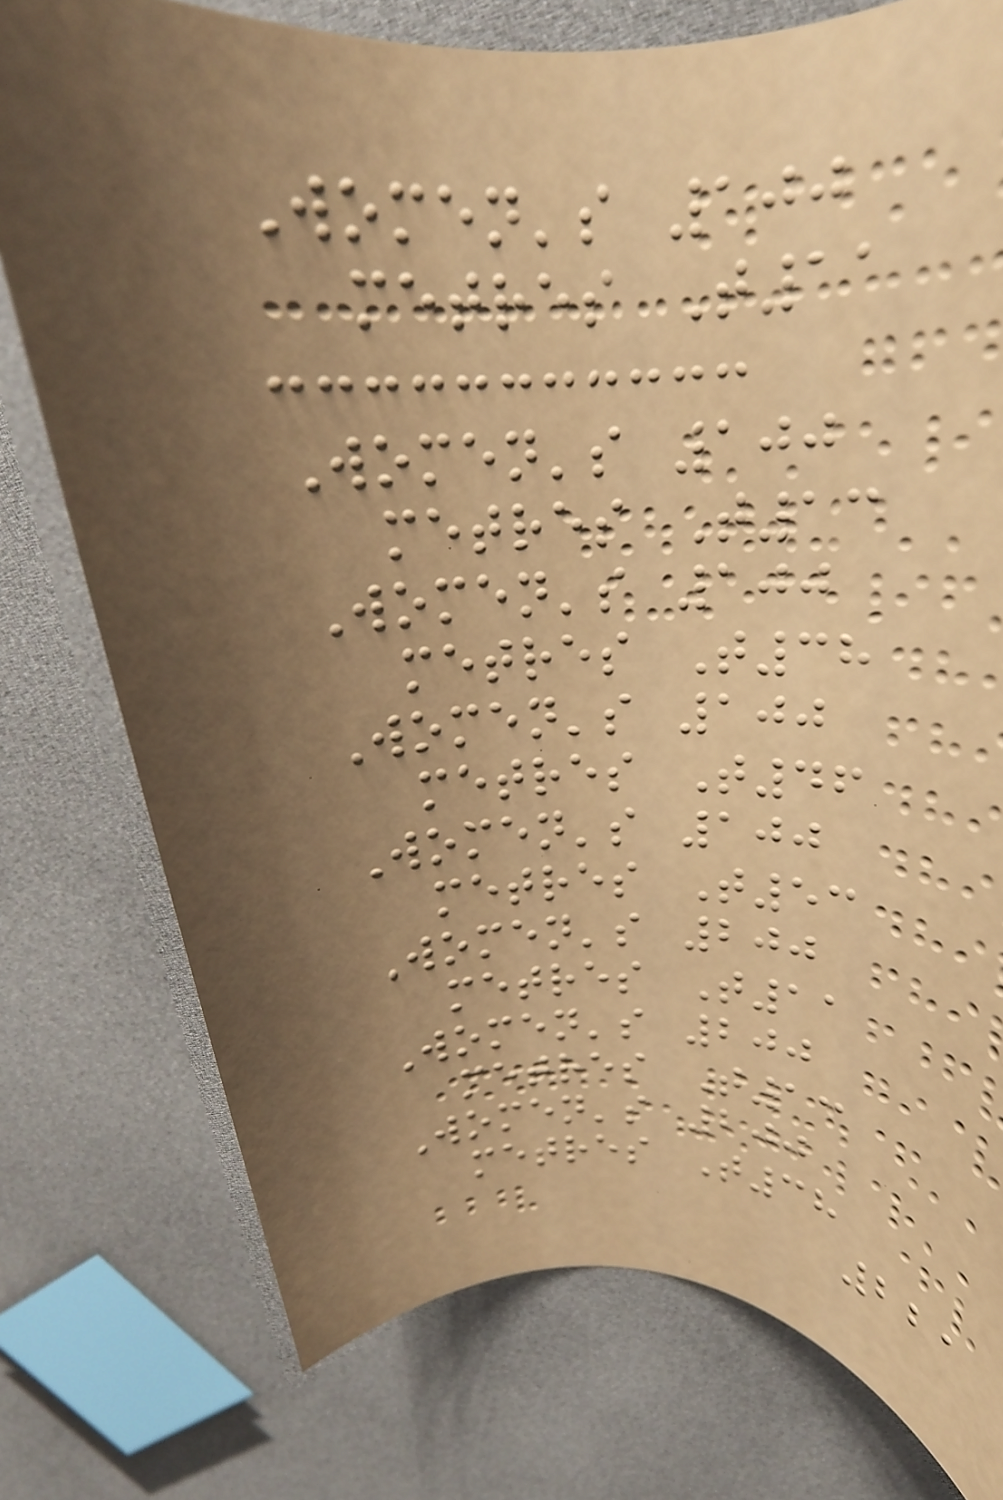Women's 100
metres T11
Women's 100
metres T13
Women's 100
metres T38
Women's 100
metres T46
Women's 100
metres T53
Women's 200
metres T11
Women's 200
metres T13
Women's 200
metres T38
221
